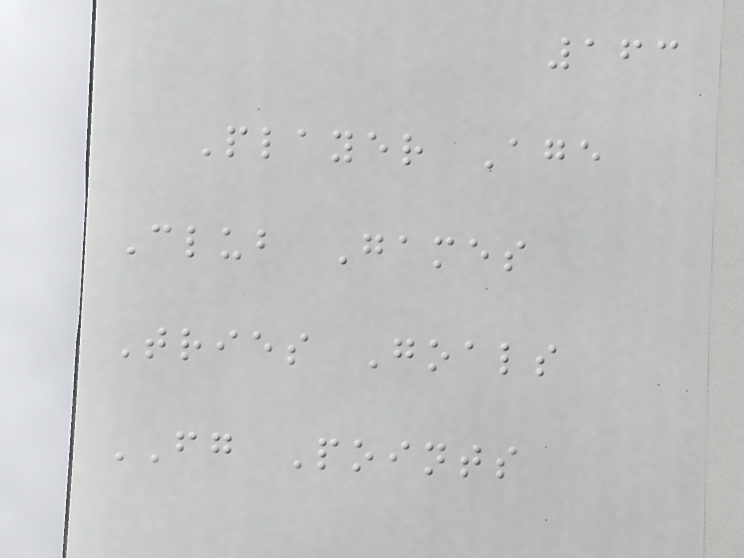163
Player Age
Club Games
Tries Goals
FG Points
